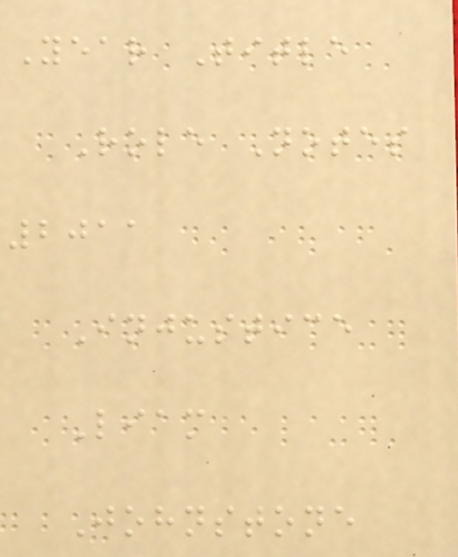Year Title
Role Notes
2011
Injustice
Liam
Johnstone
